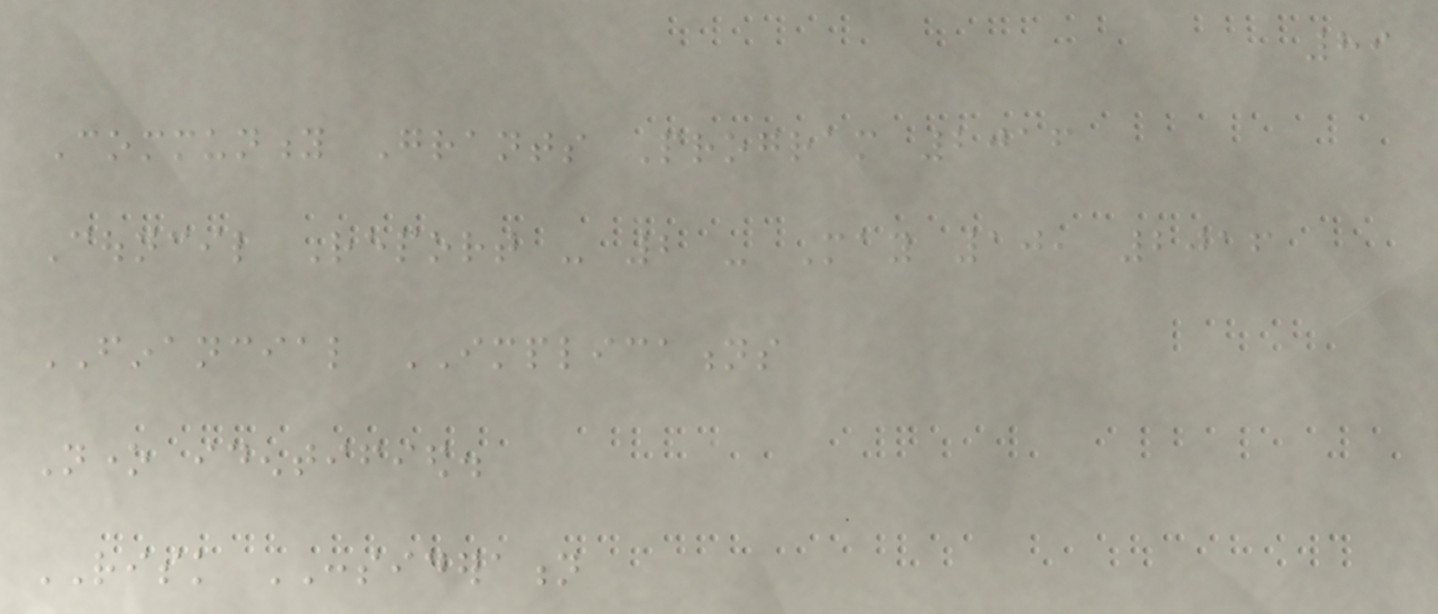89
Community Grants Program 2016
Council Report - 2 - May 10, 2016
FINANCIAL IMPLICATIONS
None identified.
RISK CONSIDERATION
